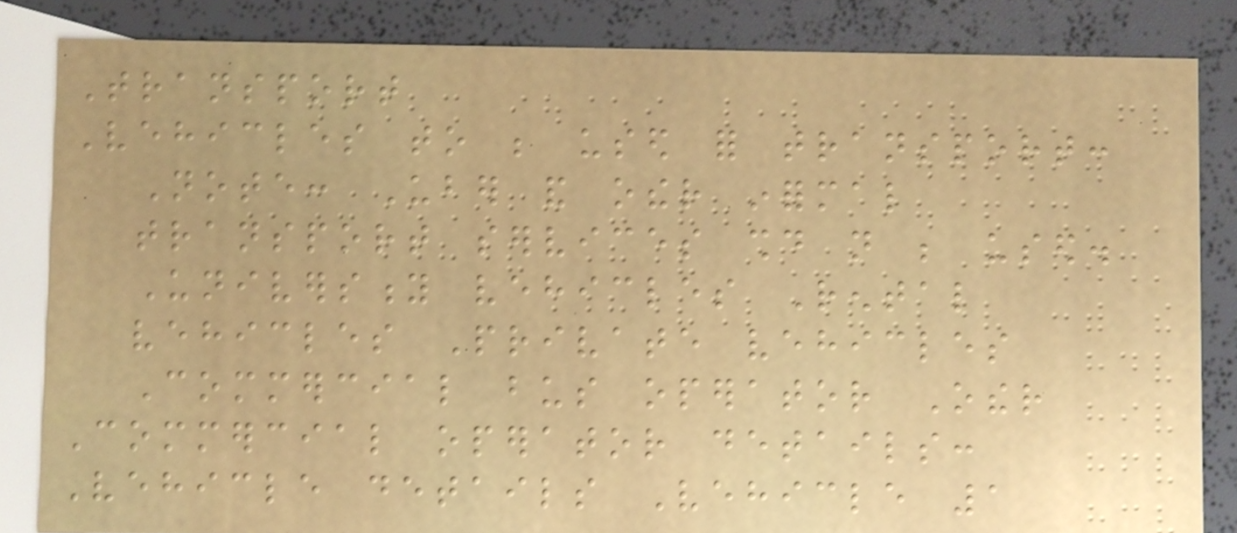Transport
Vehicles to be used for transport:
Note: Uber and other informal
transport services should not be used.
University vehicles Rental
vehicles Private vehicles
Commercial bus operator Other
Commercial operator details:
Vehicle details Vehicle 1
